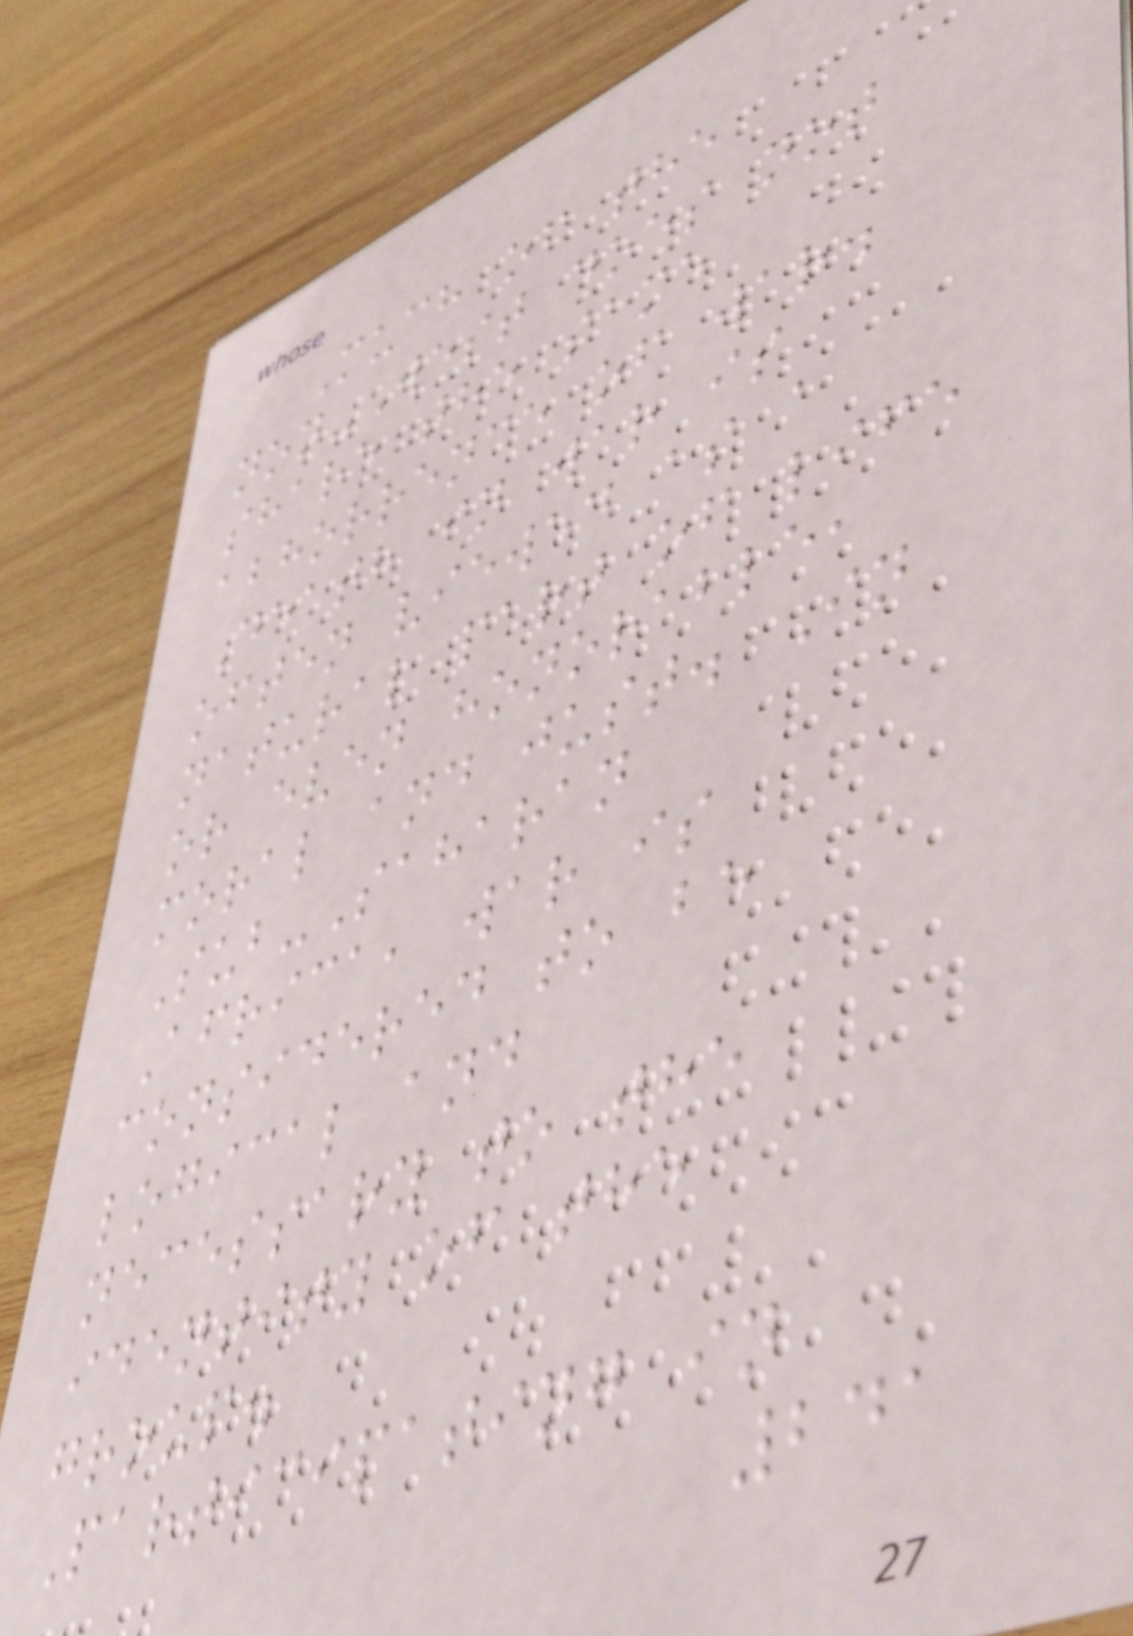Much of the
non-West does not
share the same
abhorrence of war.
Death in war is
often viewed as a
natural part of life
or even honorable,
moral and just. In
Sub-Saharan
Africa, war is
considered to be
logical and
necessary to the
identity of the
group.
Participating in
241
